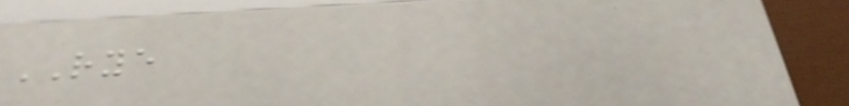RYE
